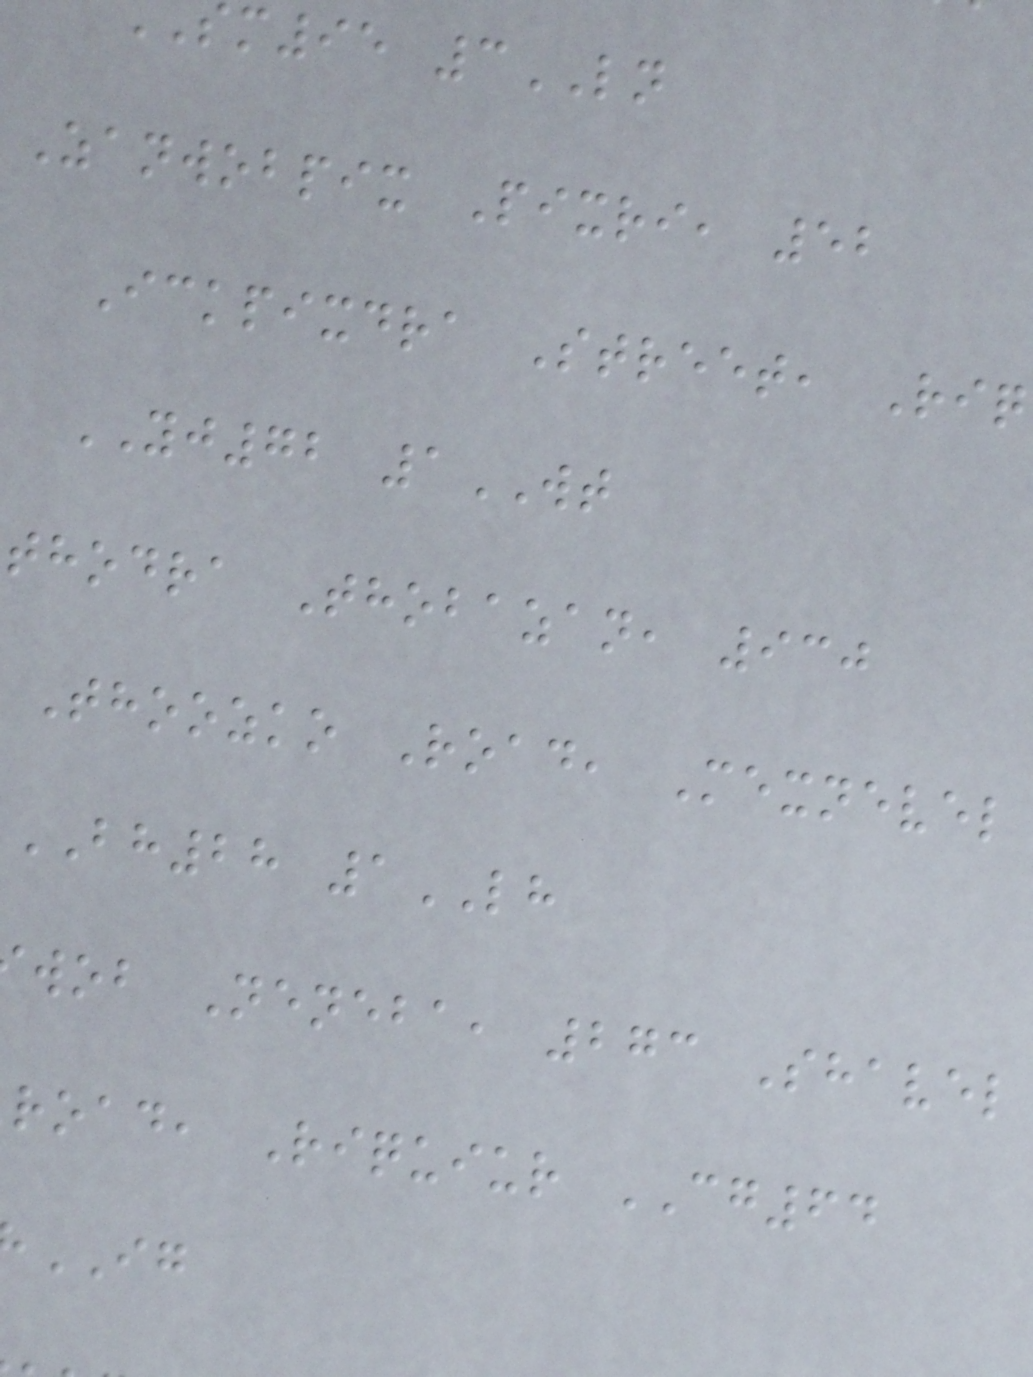m95 3LN
Zanwobpix Pixri, 52
Ickpixdra Street, Riq
YJ72 1WT
thodra Thobazan, 930
Thoozko Road, Mexnevel
BH28 1LH
wob Neneba, 273 Shavel
road, Riquiur CG64
IG
